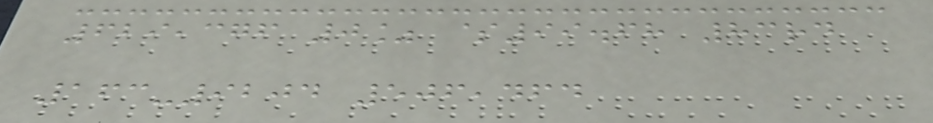629,376 0% $99.68 83rd
163-9204 506,464
